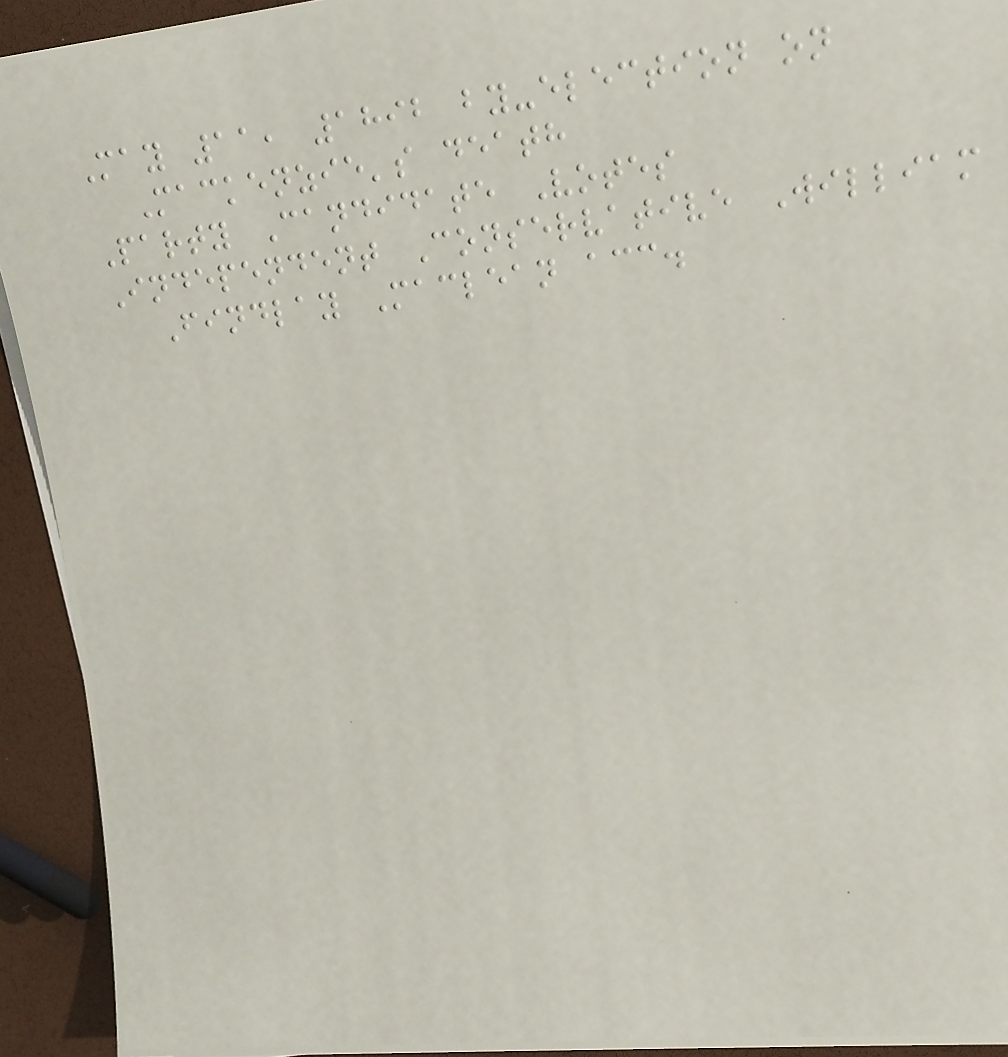May 11, 1892 by-election on
Mackenzie's death
Party Candidate Votes
Independent Conservative William
Findlay Maclean acc.
